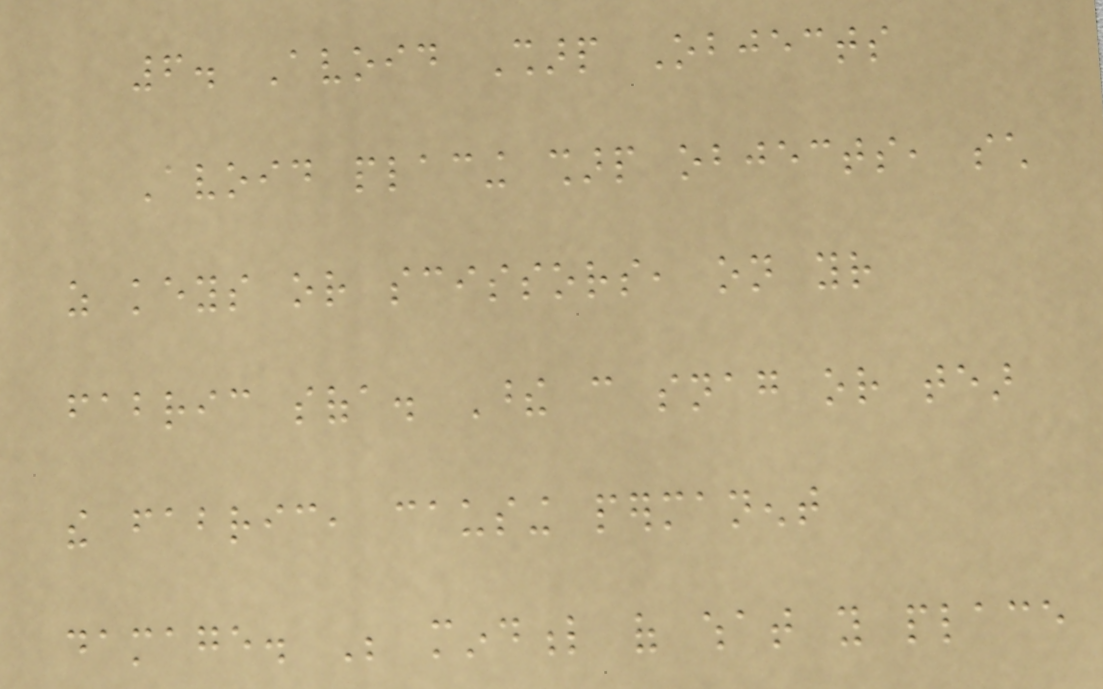6. Avoid Sharp Objects
Avoid placing sharp objects, such
as keys or scissors, on your
fabric sofa. These can snag or tear
the fabric, causing permanent
damage. Be mindful of what you place
